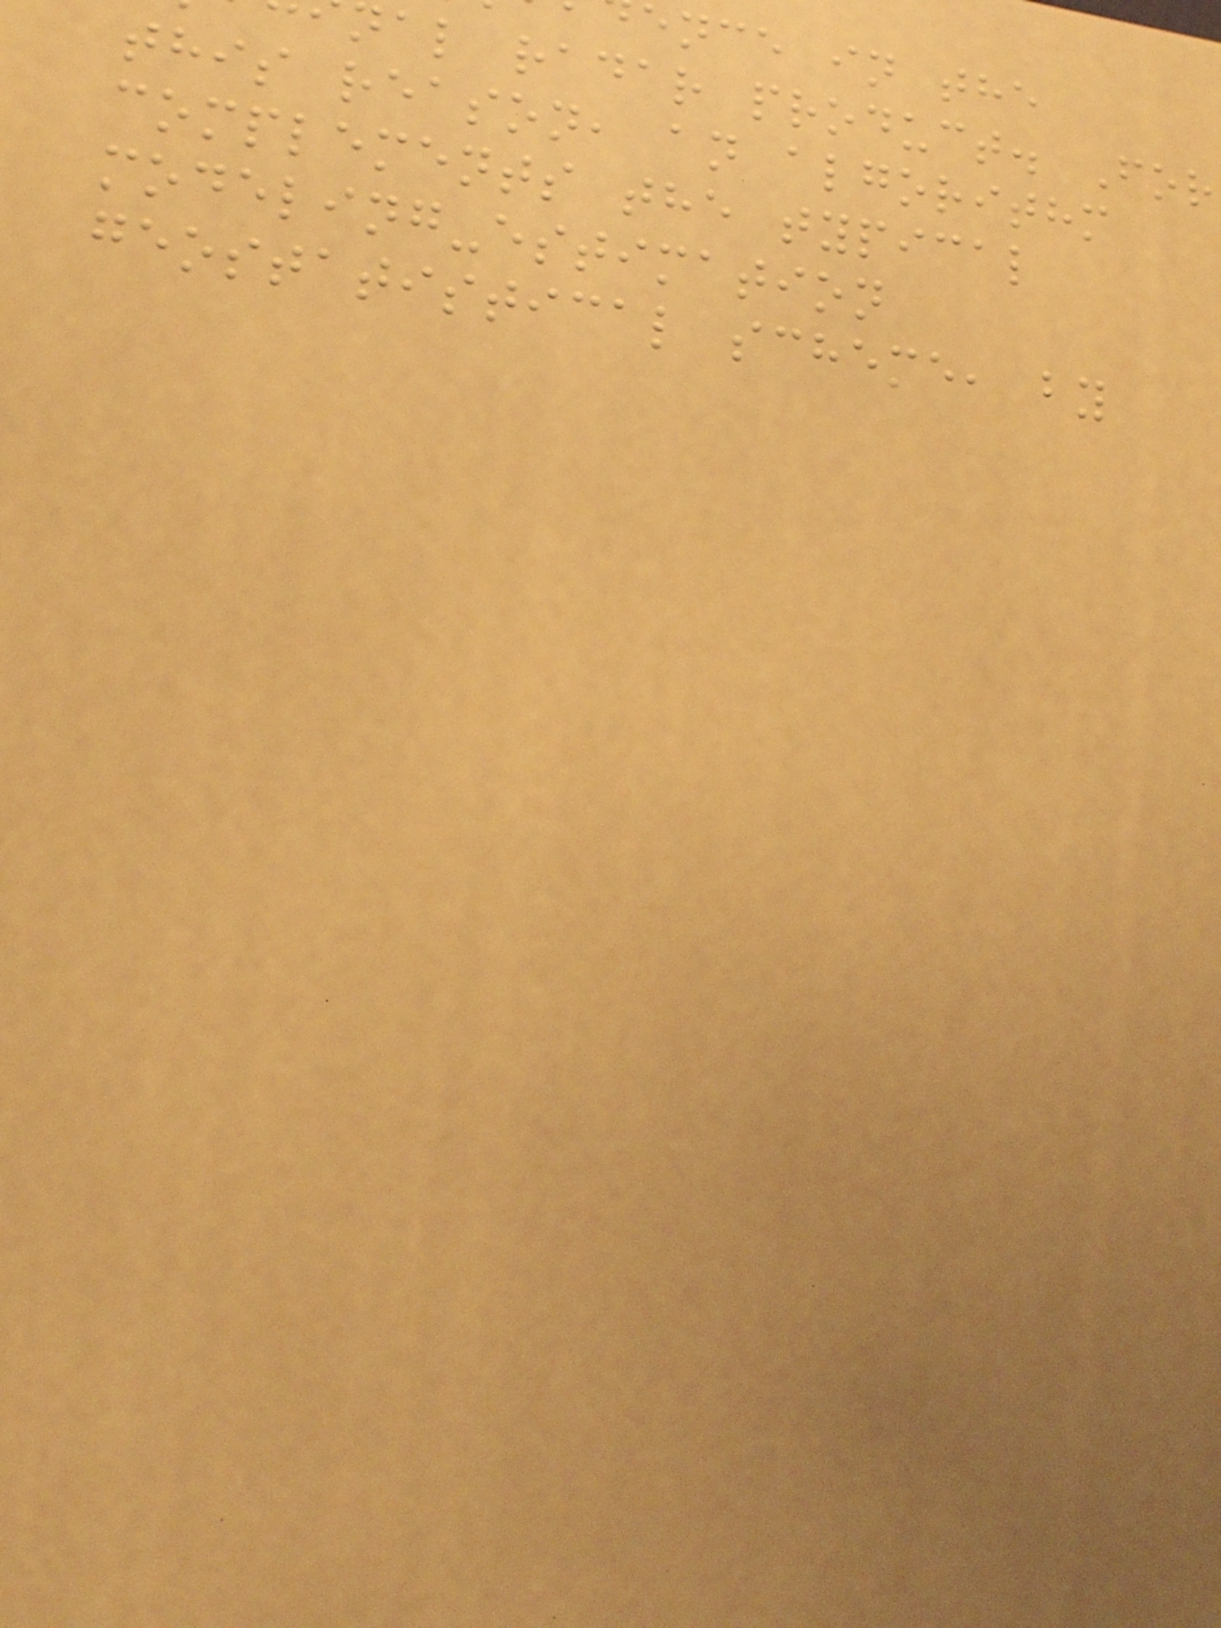ence in the
al radar product. For
this reason, an algorithm
complements the typical
modeling-estimation
geostatistical scheme, by
